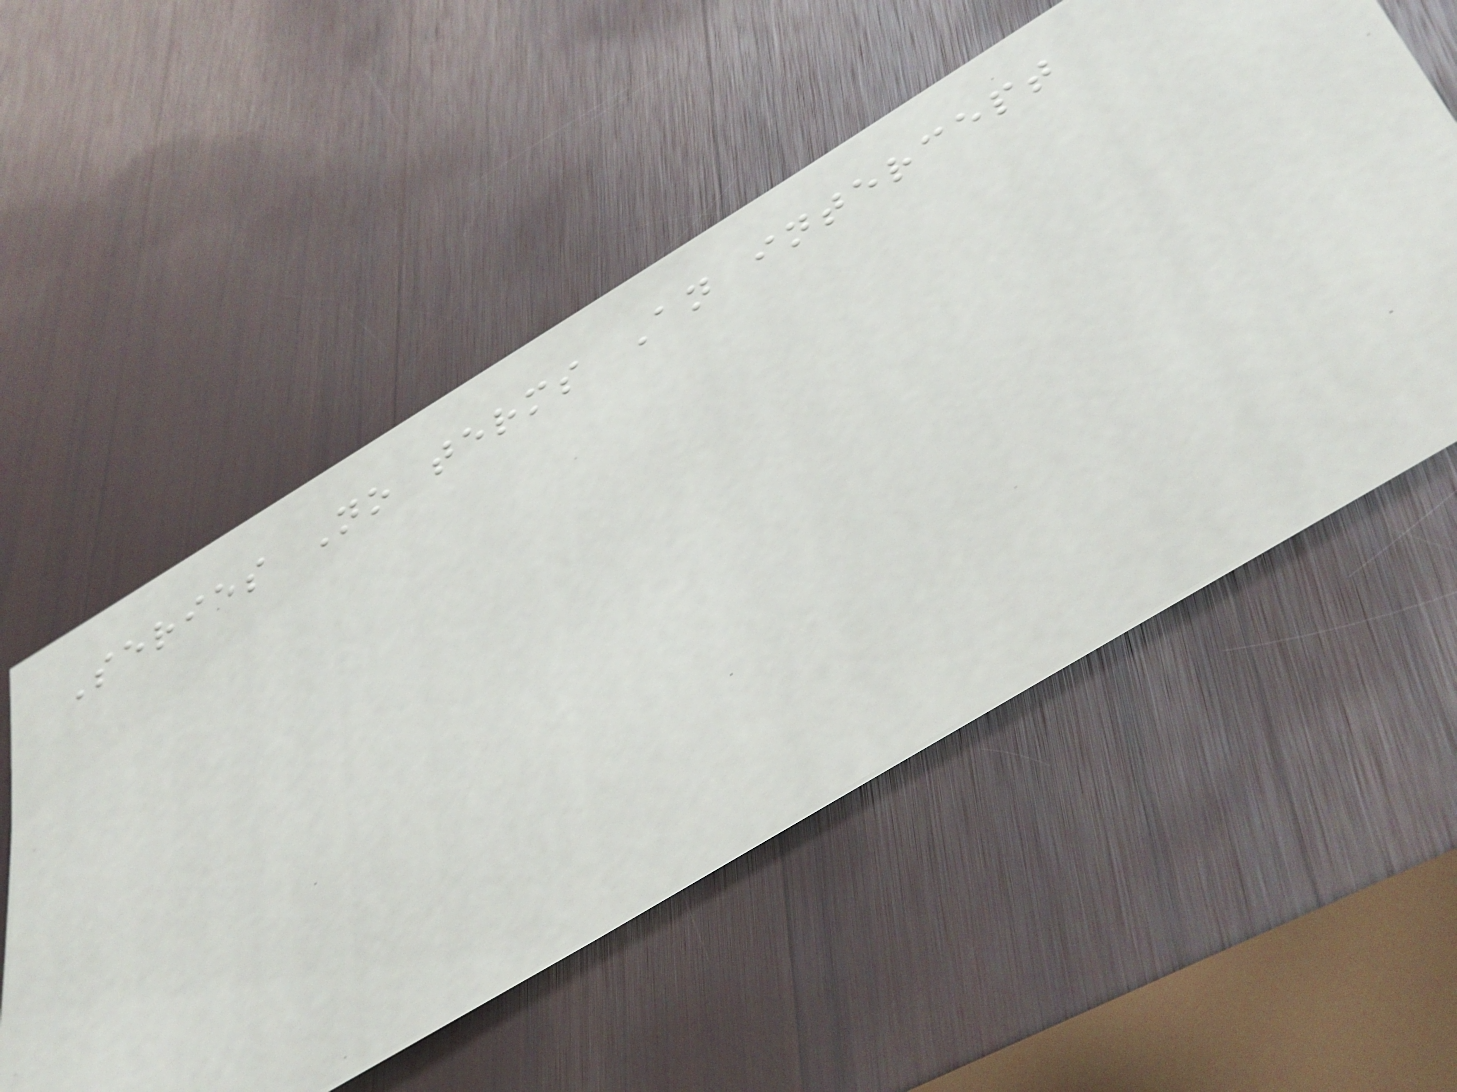Series No terms An intercept
